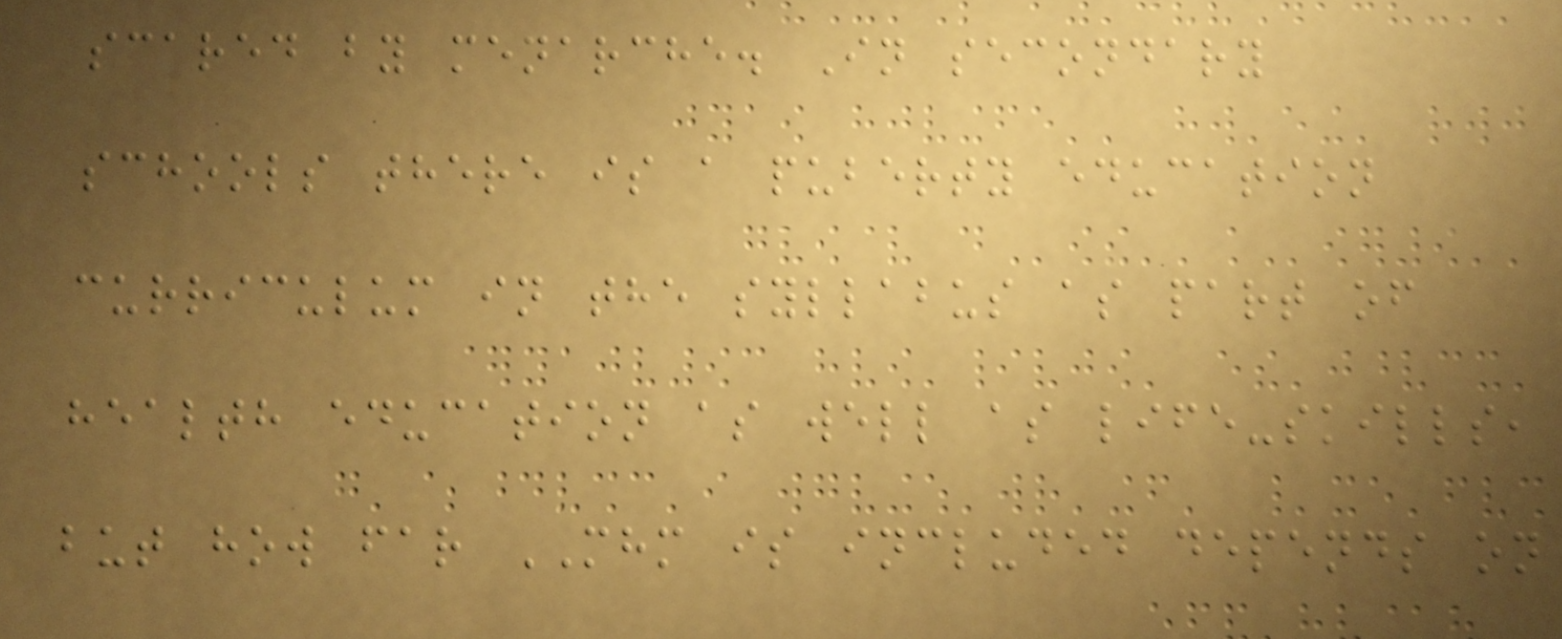scared by menarche. In secondary
schools there is a puberty education
curriculum in the syllabus as part of
health education as well as life-skills,
but how far MHM is included depends on
